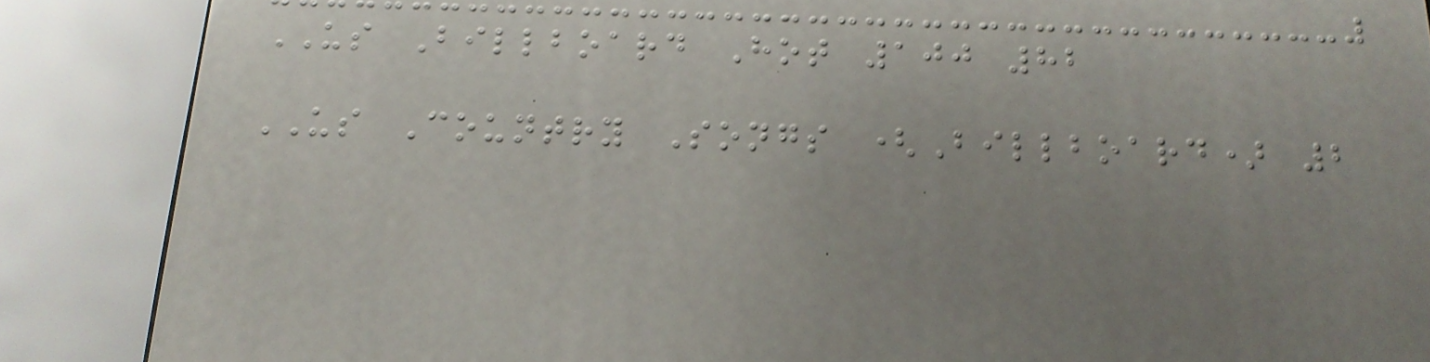US Billboard Hot 100 82
US Country Songs (Billboard) 2
